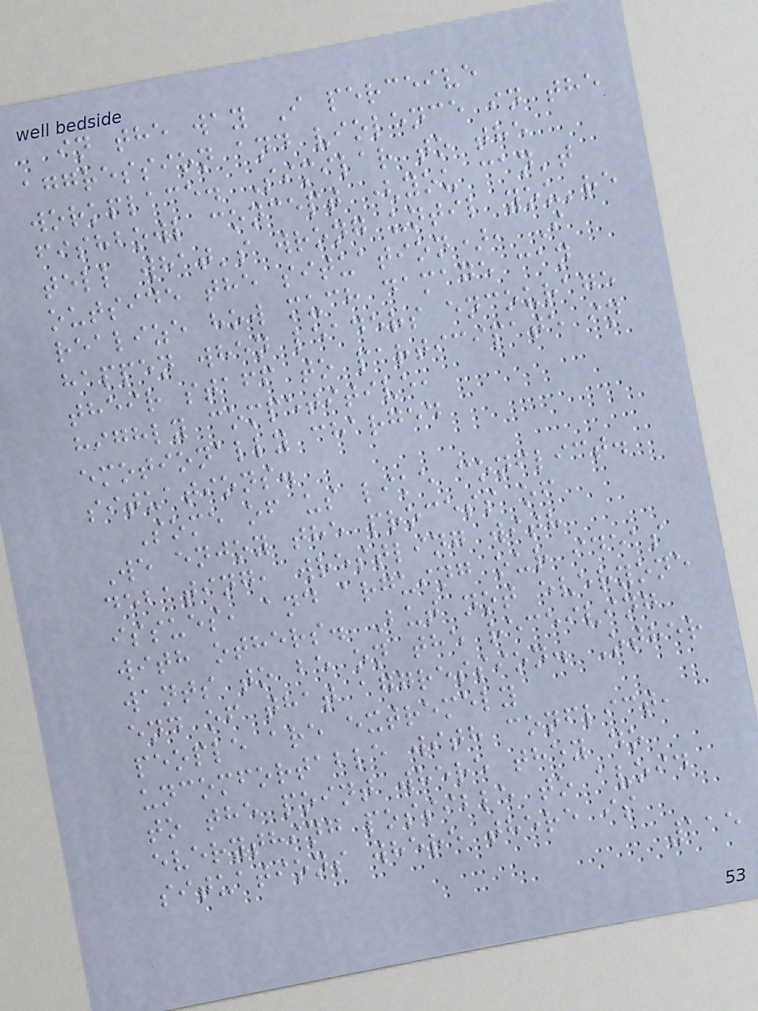in the way I perceive
aggression and violence in the
workplace. Similar to the
fishbowl concept (you can't
tell what's wrong until you're
outside the situation), I
realize how much damage can
happen when leaders encourage
their staff to participate in
highly competitive,
emotionally charged
situations.
Some of us like conflict.
We enjoy the process of
debating, wrestling with
issues, and arguing our ideas
with others. But not everyone
wants to be on the receiving
end of that aggression. Other
people are extremely
uncomfortable with conflict,
to the point where they do
everything possible to avoid
situations where there is
115
